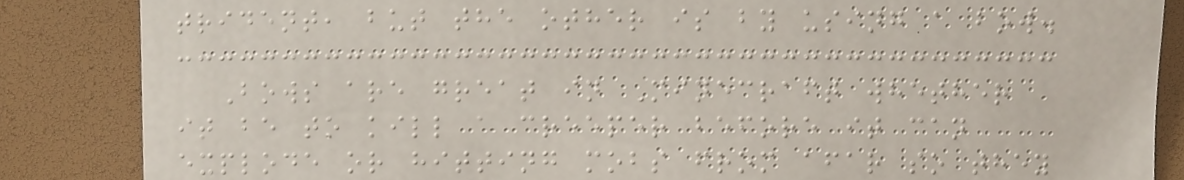trident, but the other is by using a bow.
Bows are great in Minecraft whether
it be to kill a creeper before it can
explode or hitting mobs from afar so they
